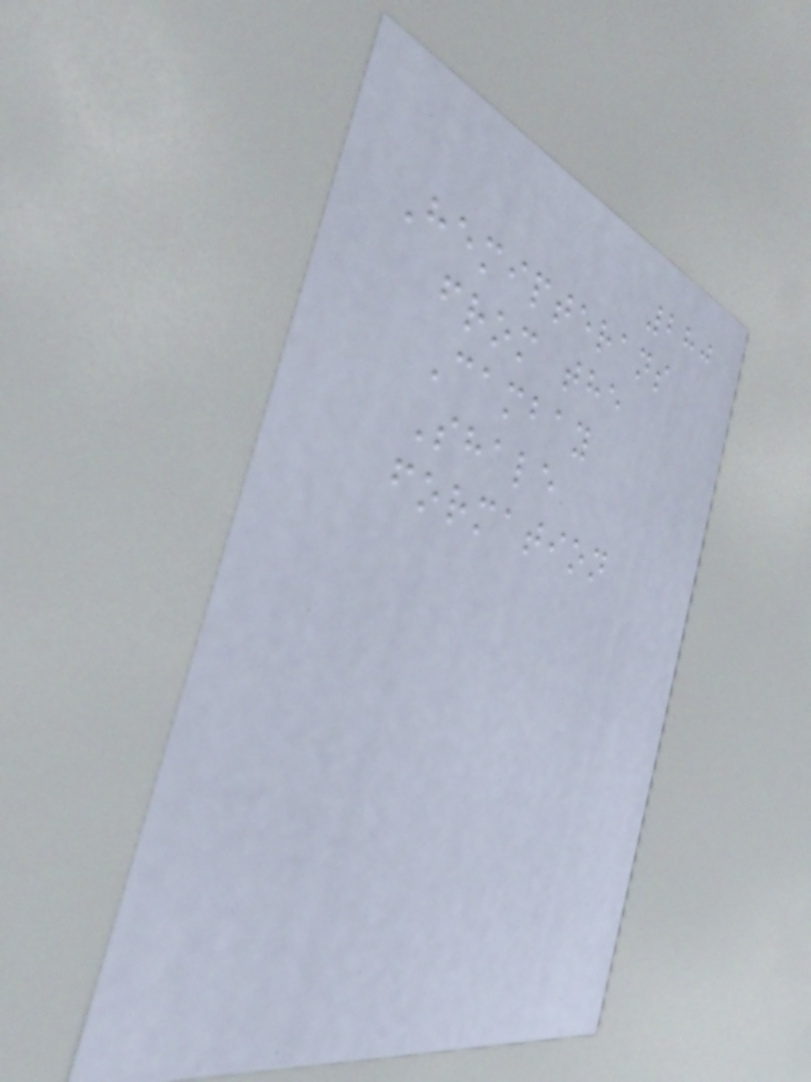280
Hemipterans
from the
Cambay
Shale
formation
